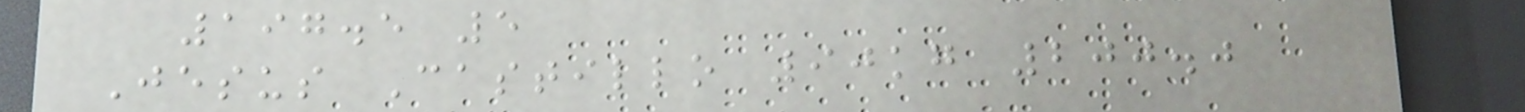197.5 5
Jesus Castillo 90kg 200.0
